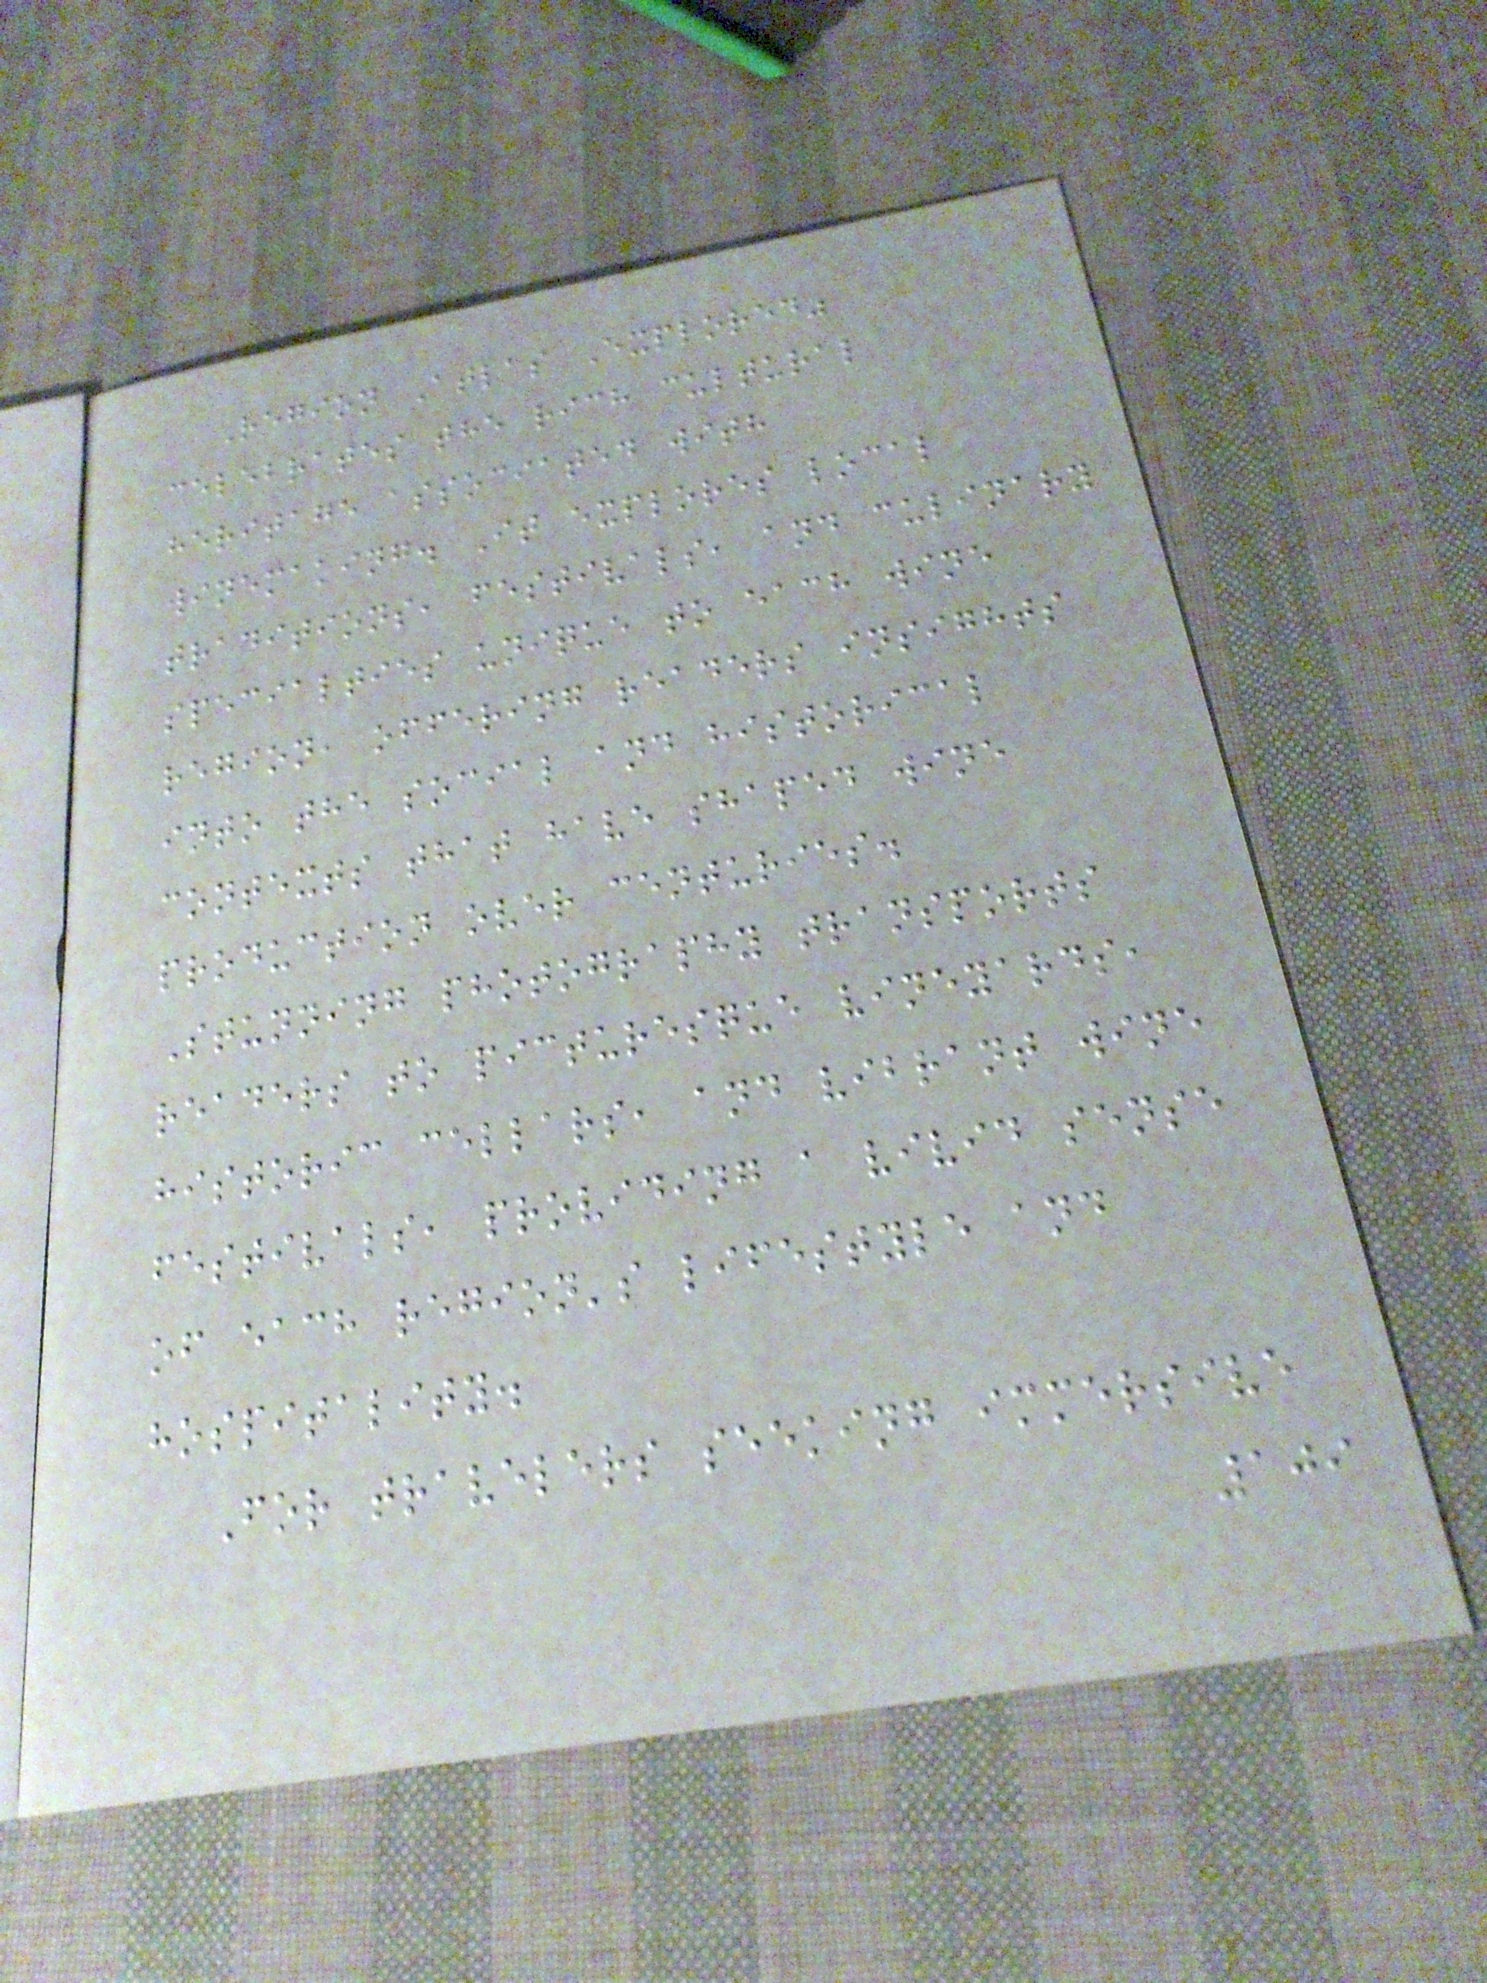Region Atlas Explored"
celebrates the rich cultural
heritage associated with
winemaking. It explores local
traditions, festivals, and culinary
specialties unique to each wine
region, offering readers insights
into the social and historical
contexts that have shaped wine
production over centuries.
Stunning photography transports
readers to picturesque vineyards,
historic cellars, and vibrant wine
festivals, providing a vivid sense
of each region's lifestyle and
hospitality.
For travelers seeking immersive
109
